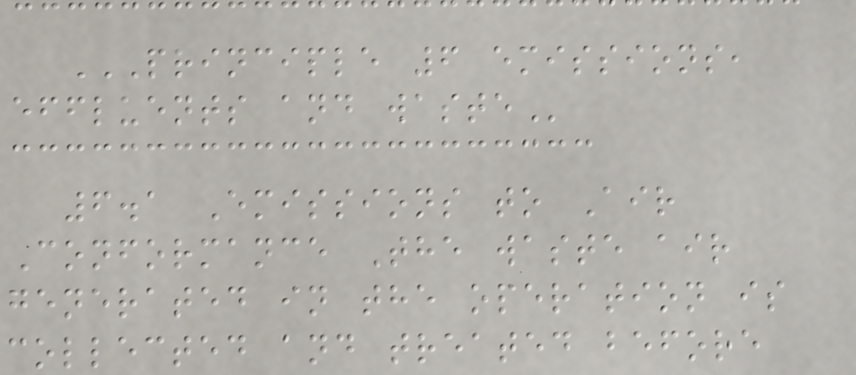PRINCIPLE 6 EMISSIONS,
EFFLUENTS AND WASTE
6.1 Emissions to Air
Conformance The waste air
generated in the operation is
collected and treated before
